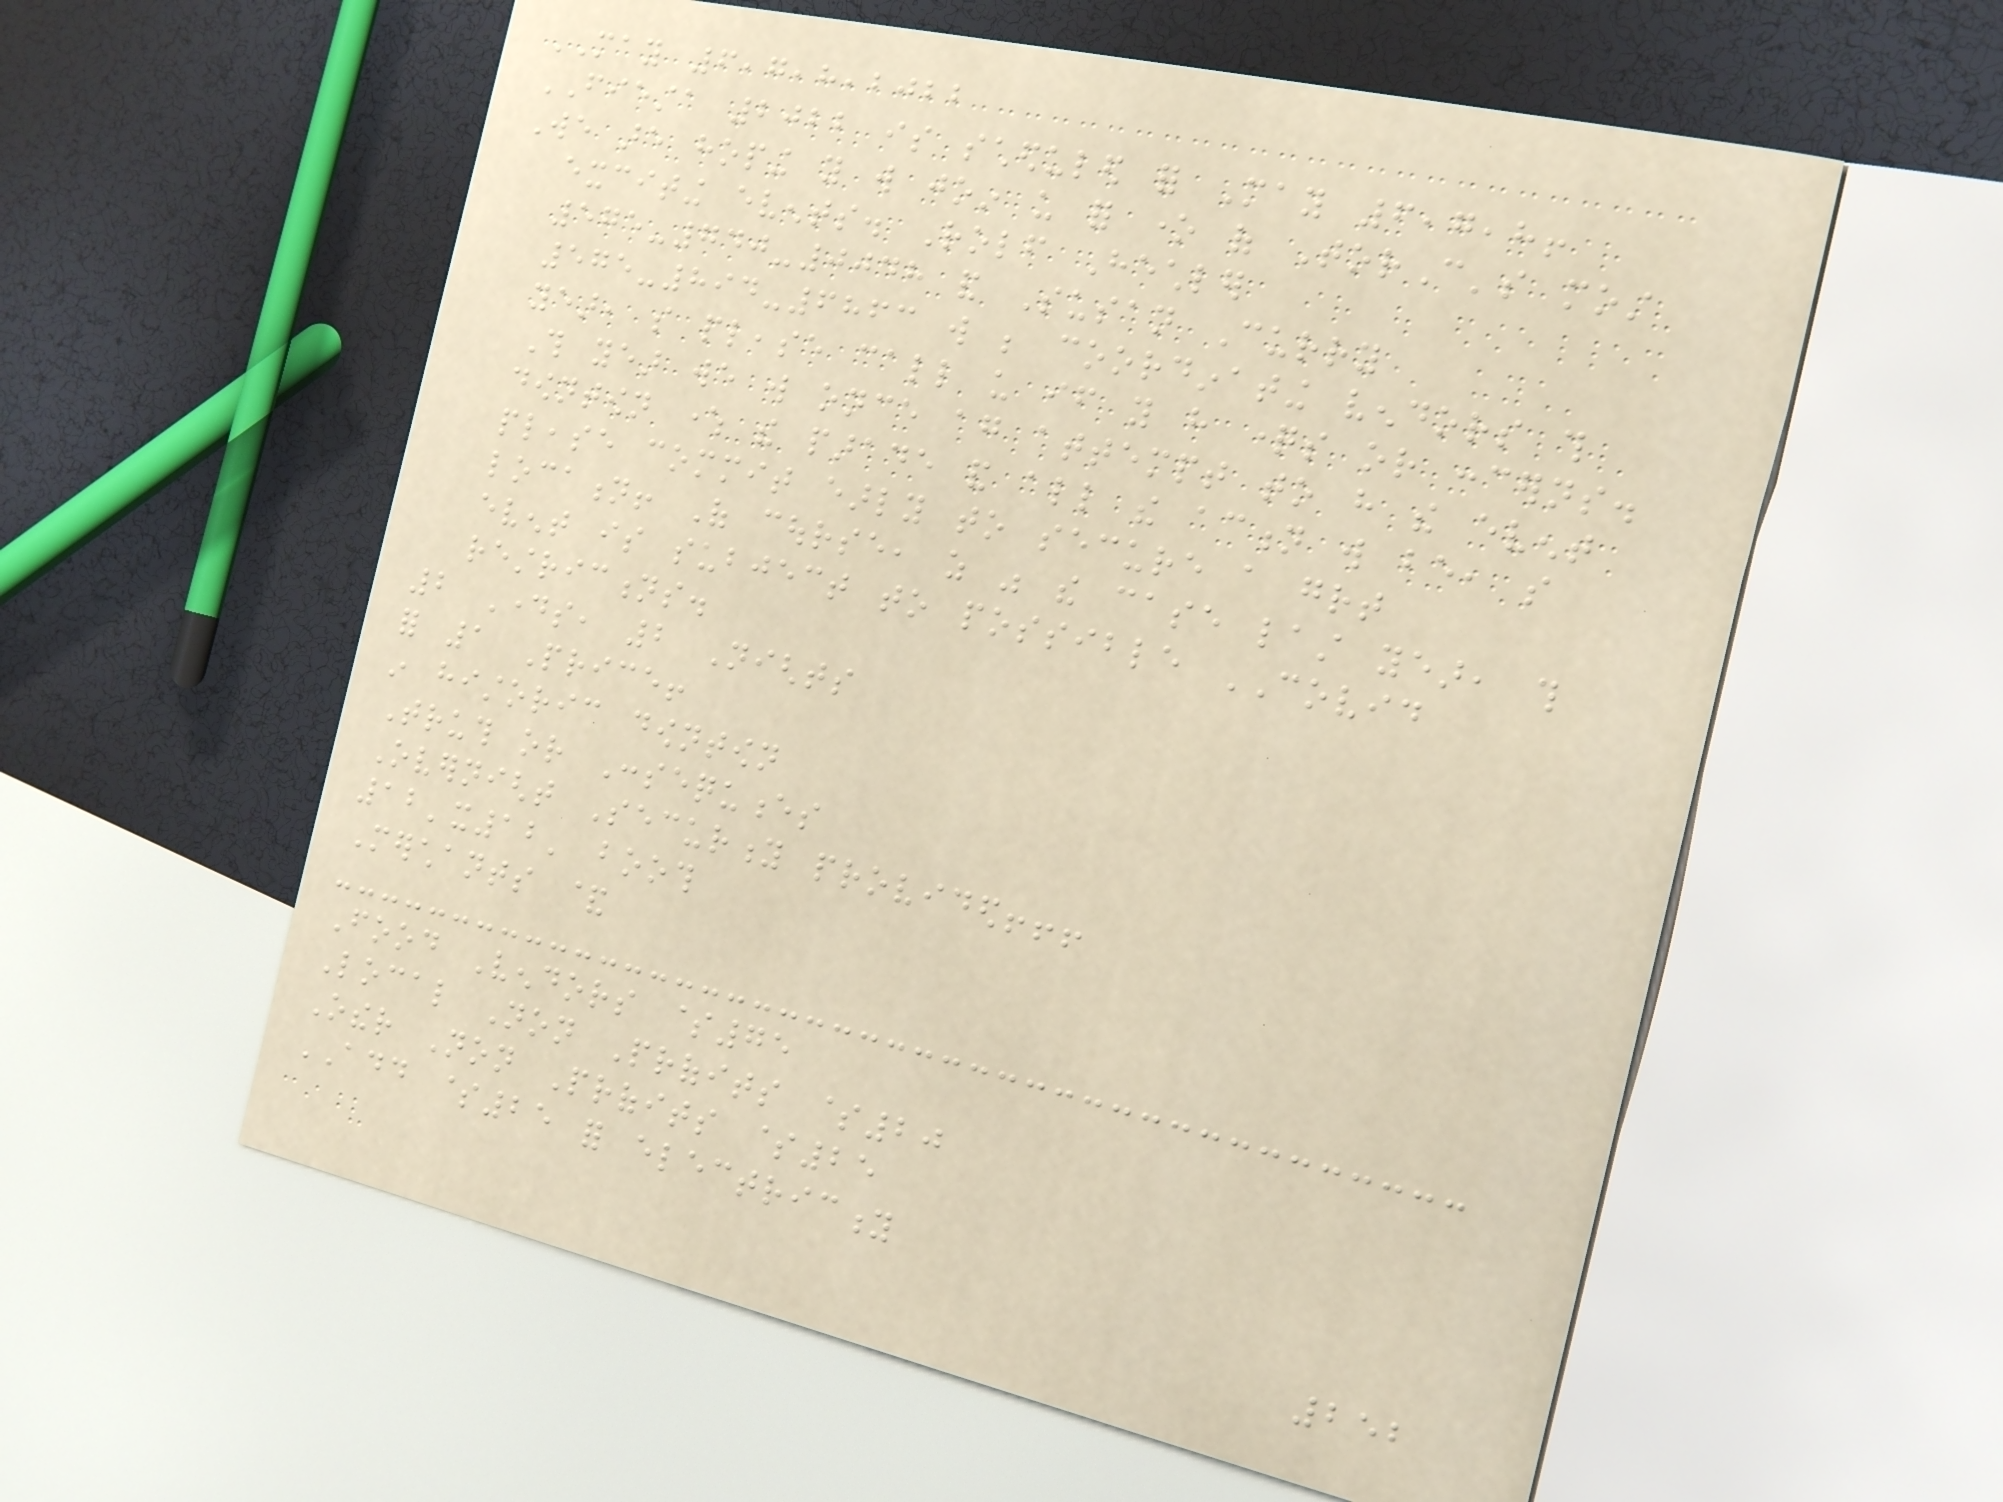MAY 6,7,8,2022
FIESTA 2022 is scheduled for May 6,7,8!
We are hoping you will join us for one of TorC's most
exciting events. Rolf Hechler
575-740-0048 and Susan Curry
575-894-6863 will be coordinating vendors this
year, so please call us if you have questions or concerns.
This year we will once again attempt to have the event
downtown where the parade and all the action will be, so
please commit early to secure a great
location! Of course, as was the case last year, this
event is subject to possible COVID
restrictions.
2 Days, 2 Nights
for 1 Price!
in historic downtown
Truth or Consequences
Overnight Security provided!!!
12'x12' booth
Merchants &
Food Vendors $75
Local Non Profits $20
Other Non Profits $25
ADD $25 for electricity
252
